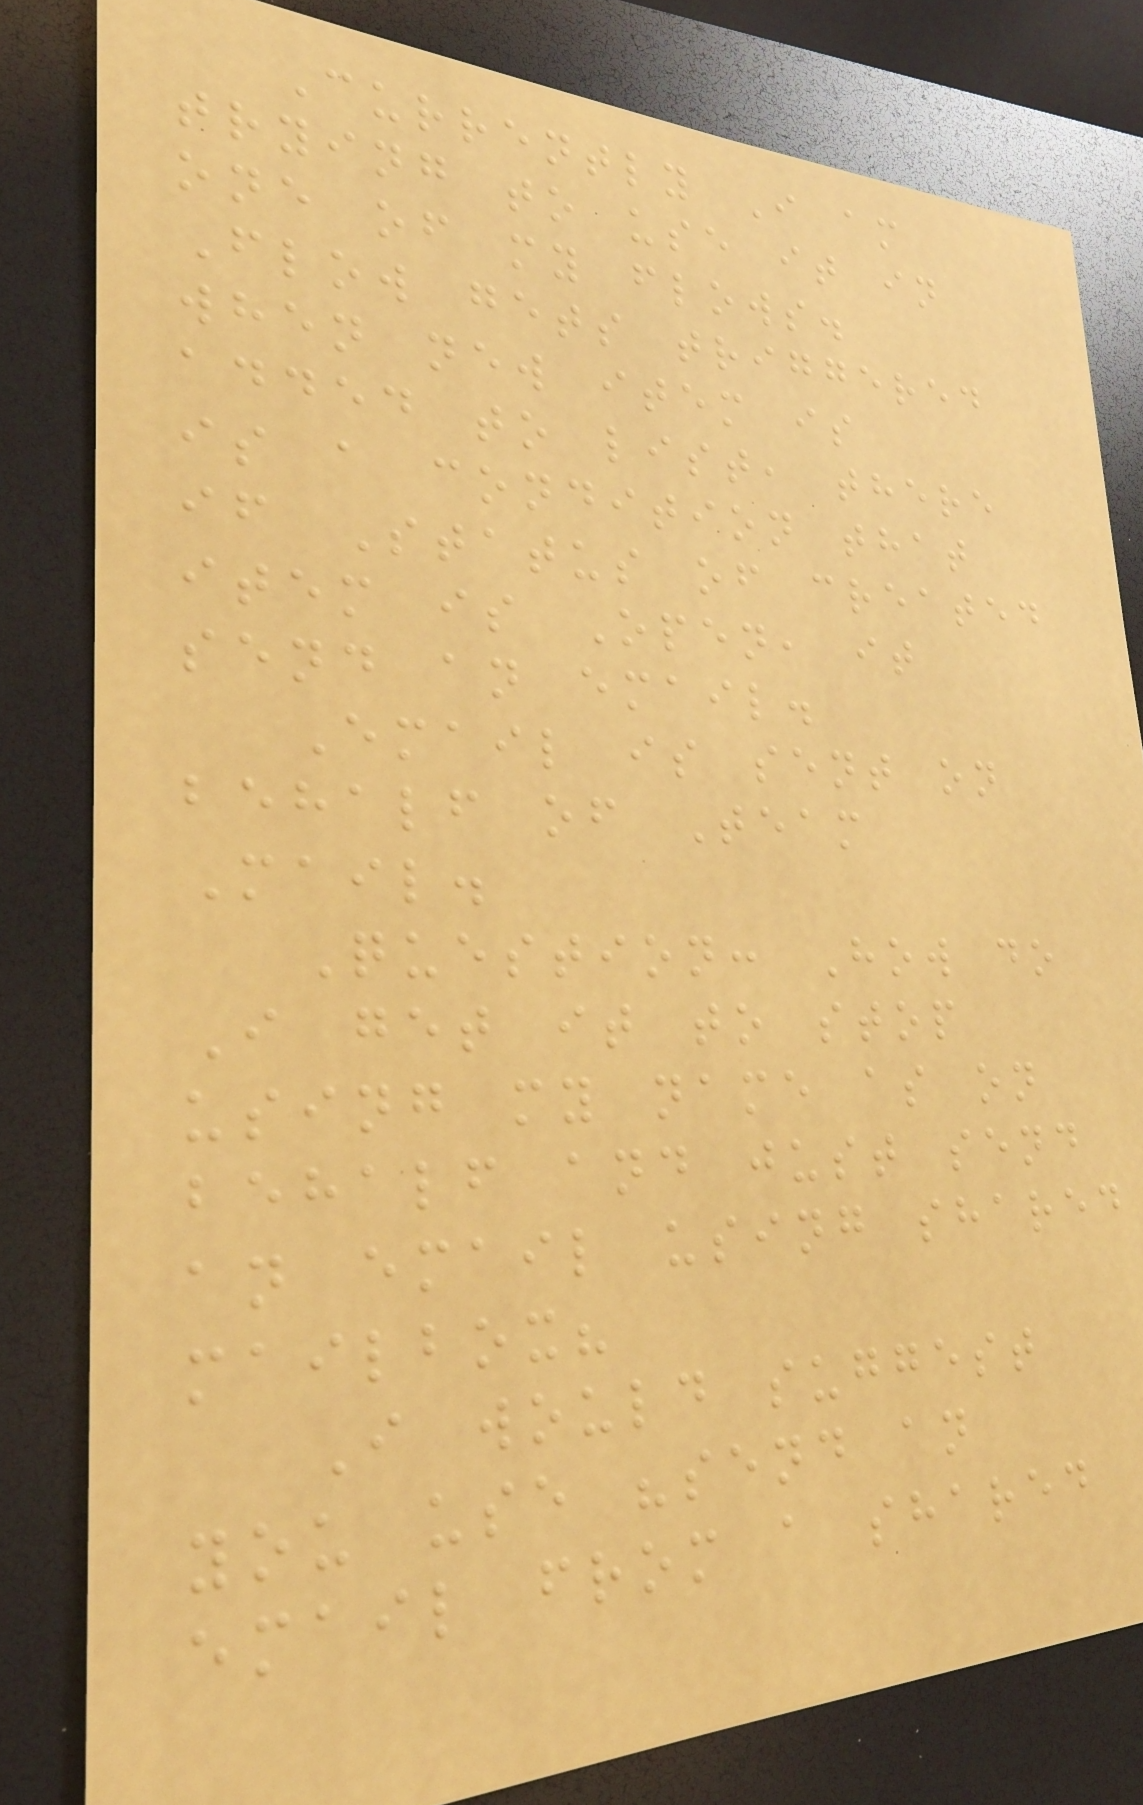Currently I am
trying to use it in
one of my flows.
Flow gets triggered
when new item is
added to list, there
is a condition that
if Status of created
item is Open, it
send an email.
Email is sent on
behalf of Team
Mail.
Question: How do
I get it to stop
using my name as on
behalf and just send
an email using shared
mailbox?
I would suggest
you use "send an
email from a shared
